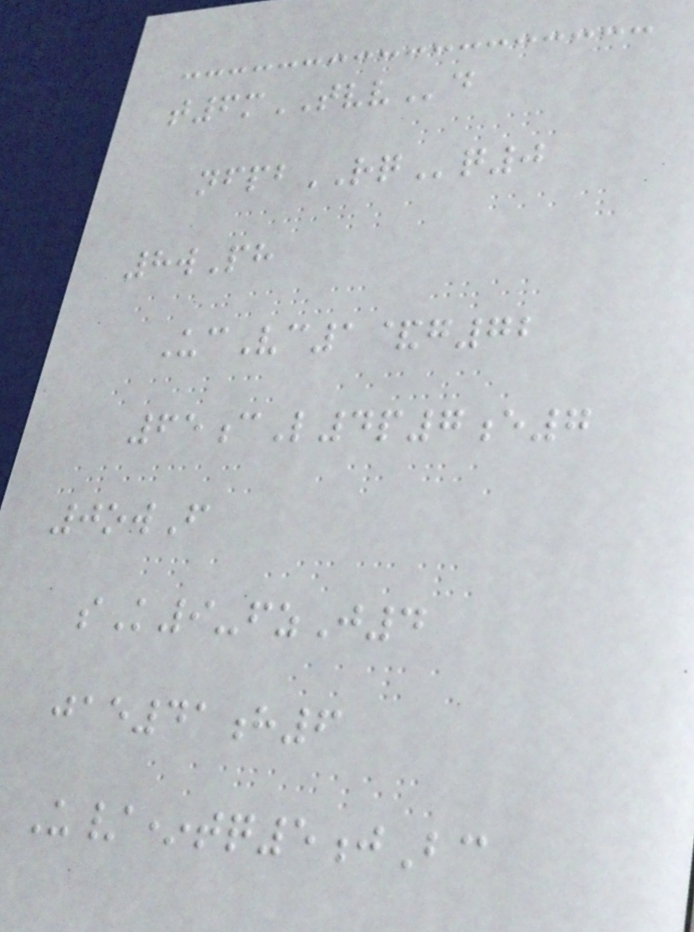t6mTVVd
nfpbRQq0
8wPh
UcVc1&g72
65cL4p7e7
0owF
sK9-fzJ4
jae41h6
U/*tq5jBc
